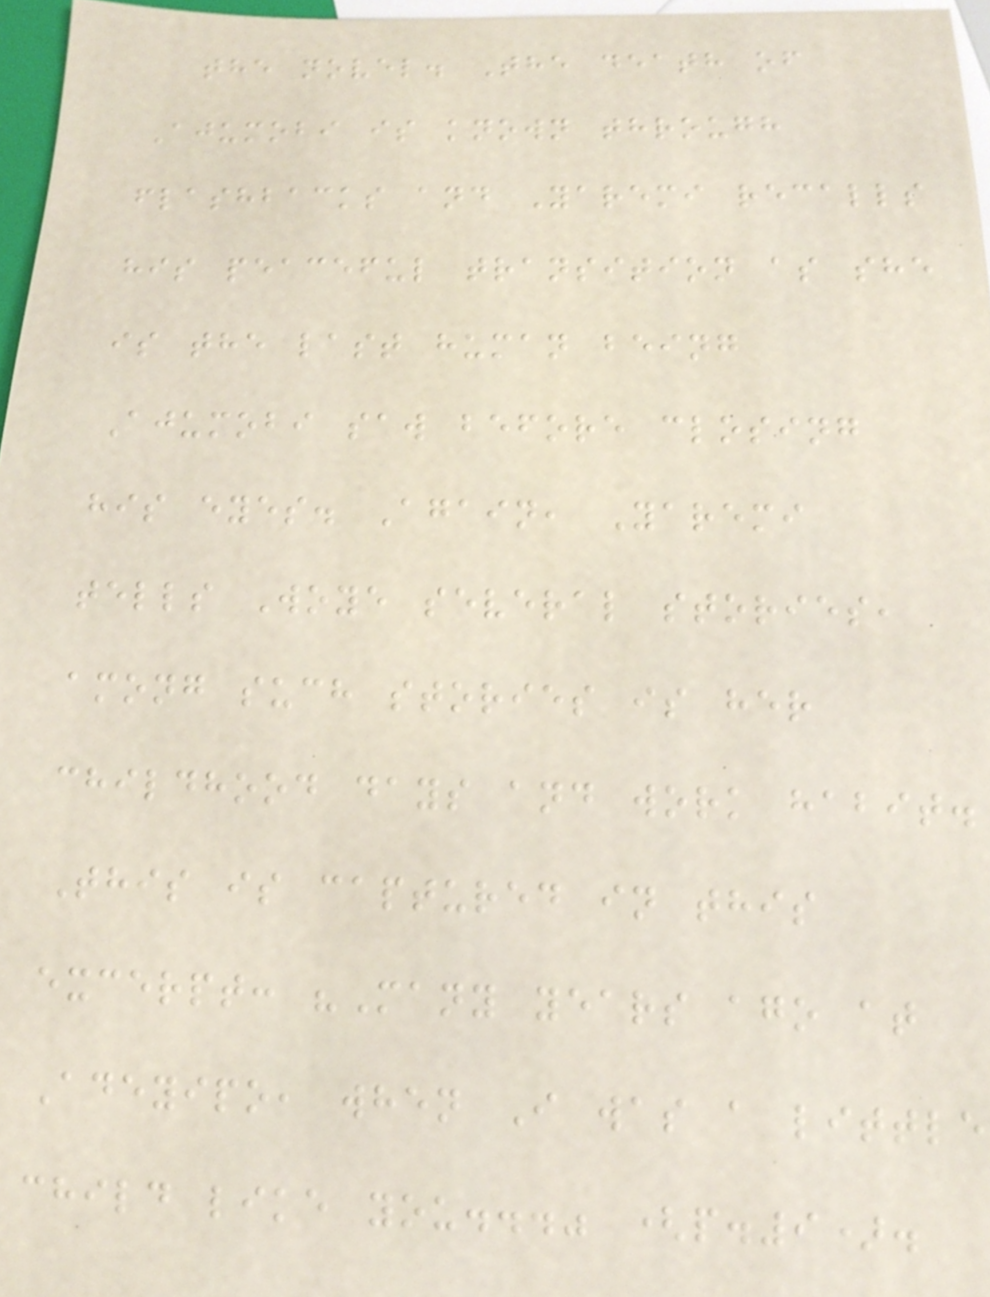the novel. The death of
Ajumobi is known through
flashbacks and Yaremi recalls
his peaceful transition as she
is the last human being
Ajumobi saw before closing
his eyes. Again, Yaremi
tells Woye several stories,
among such stories is her
childhood days and work habit.
This is captured in this
excerpt: "Many years ago at
Adeyipo, when I was a little
child like you..." (p.9).
